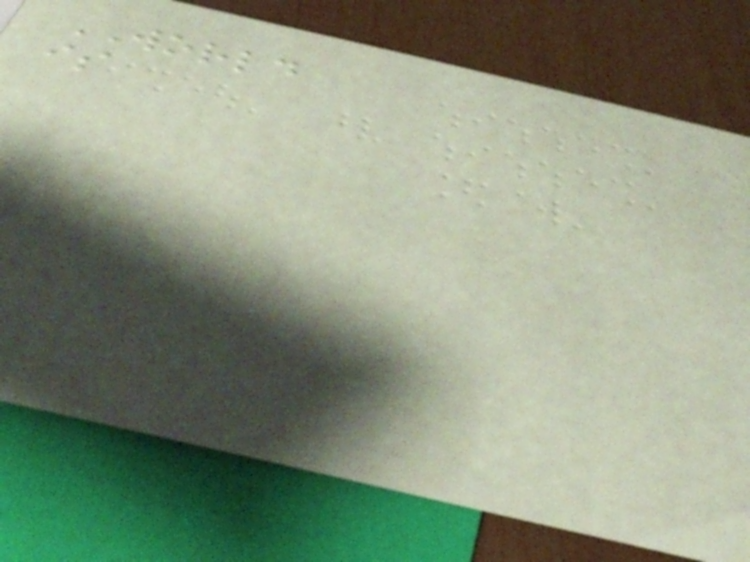WORLD
is
